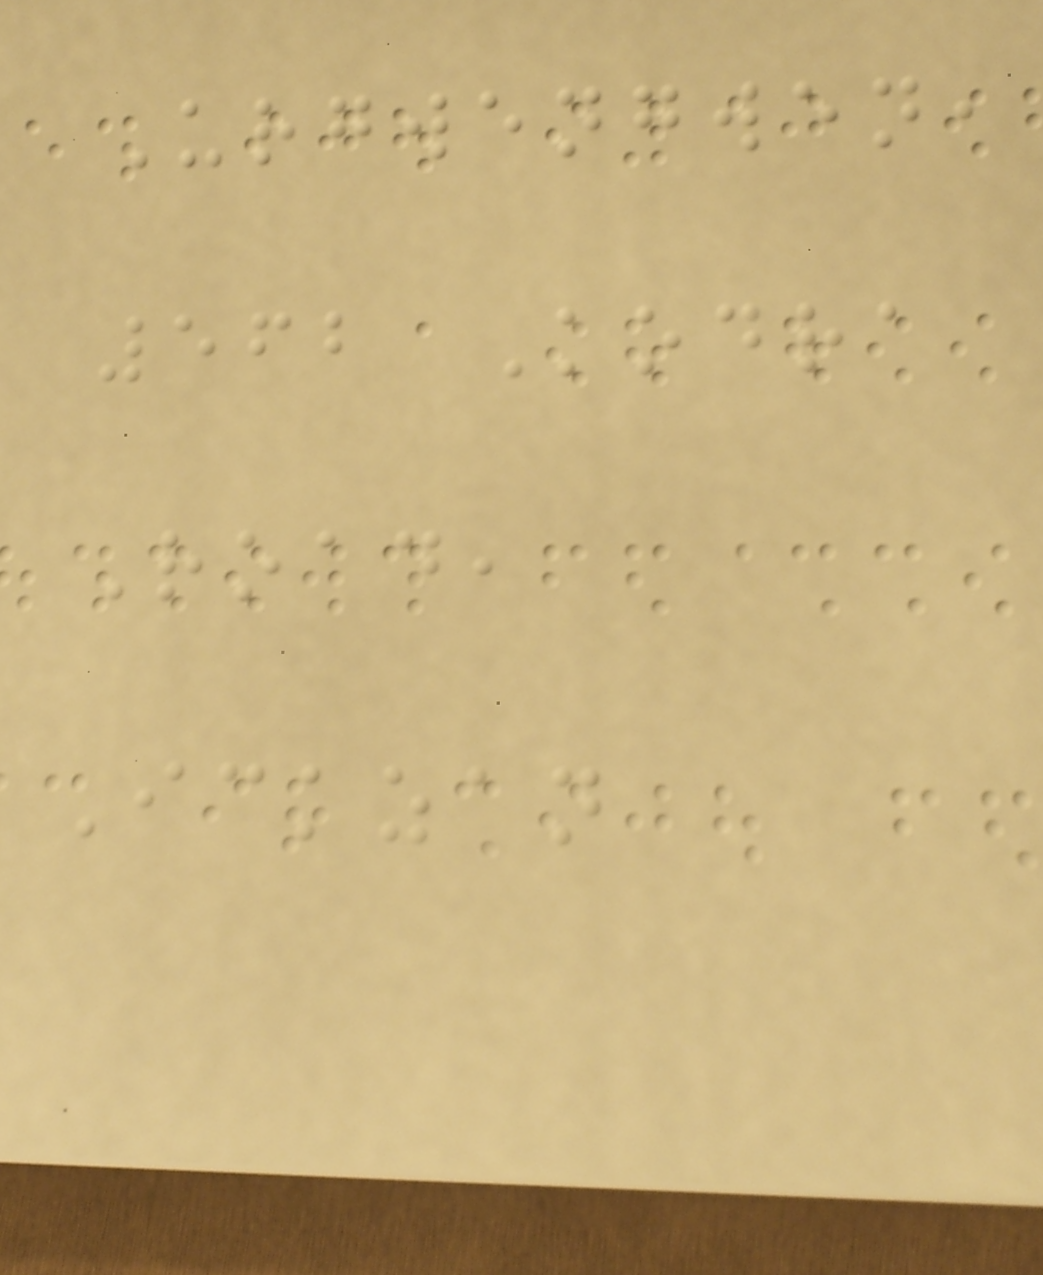Urgwengwen,
562 Kodra
Road,
Ickzan
